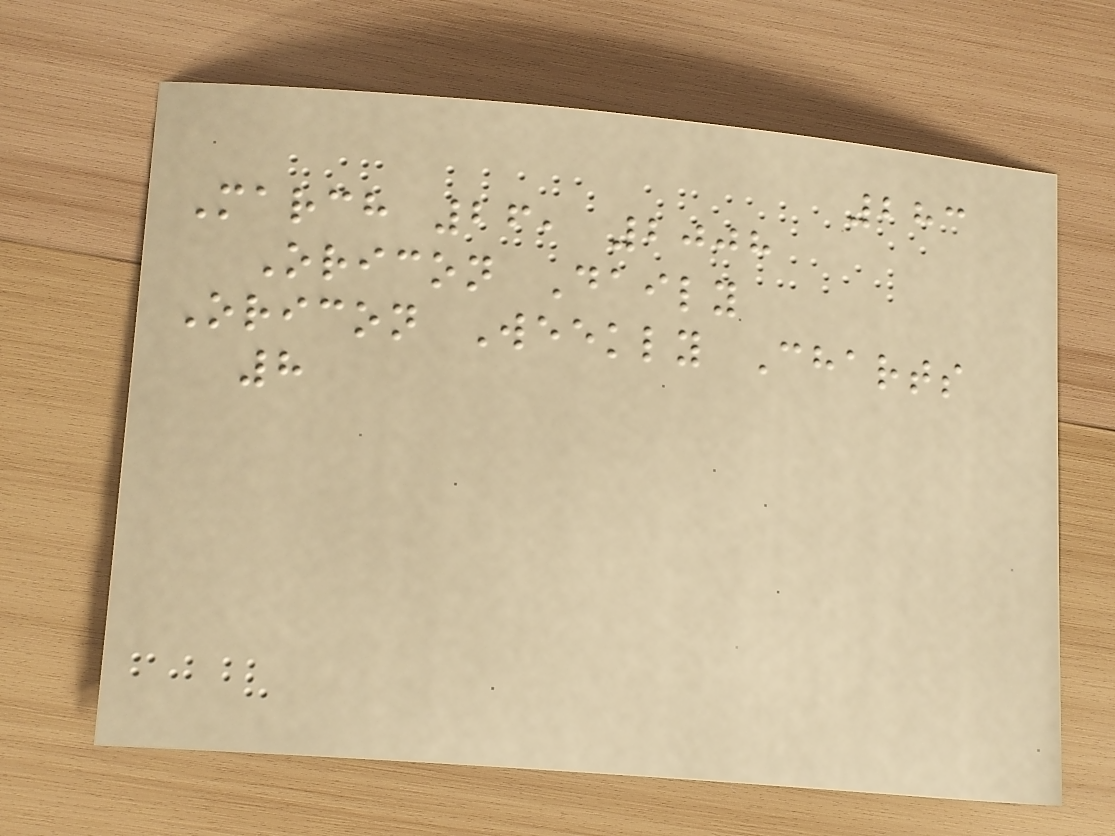283
March 26, 2008
Oricon Daily
Oricon Weekly Charts
8
